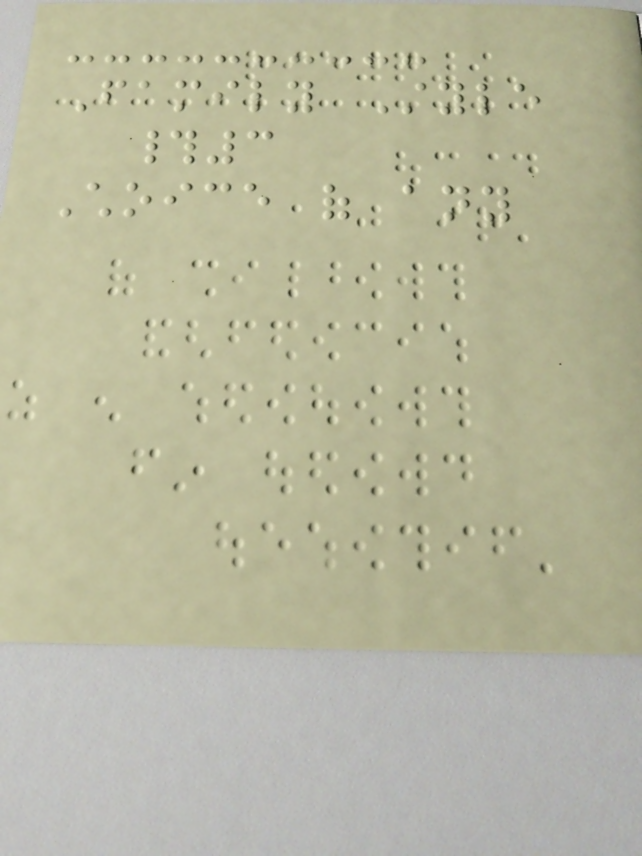Family Style
#3
Choice of any
